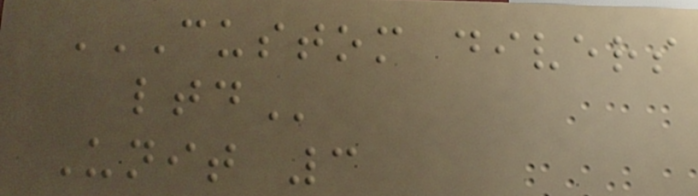CUSTOM DIVERS
LTD
Unit 3
